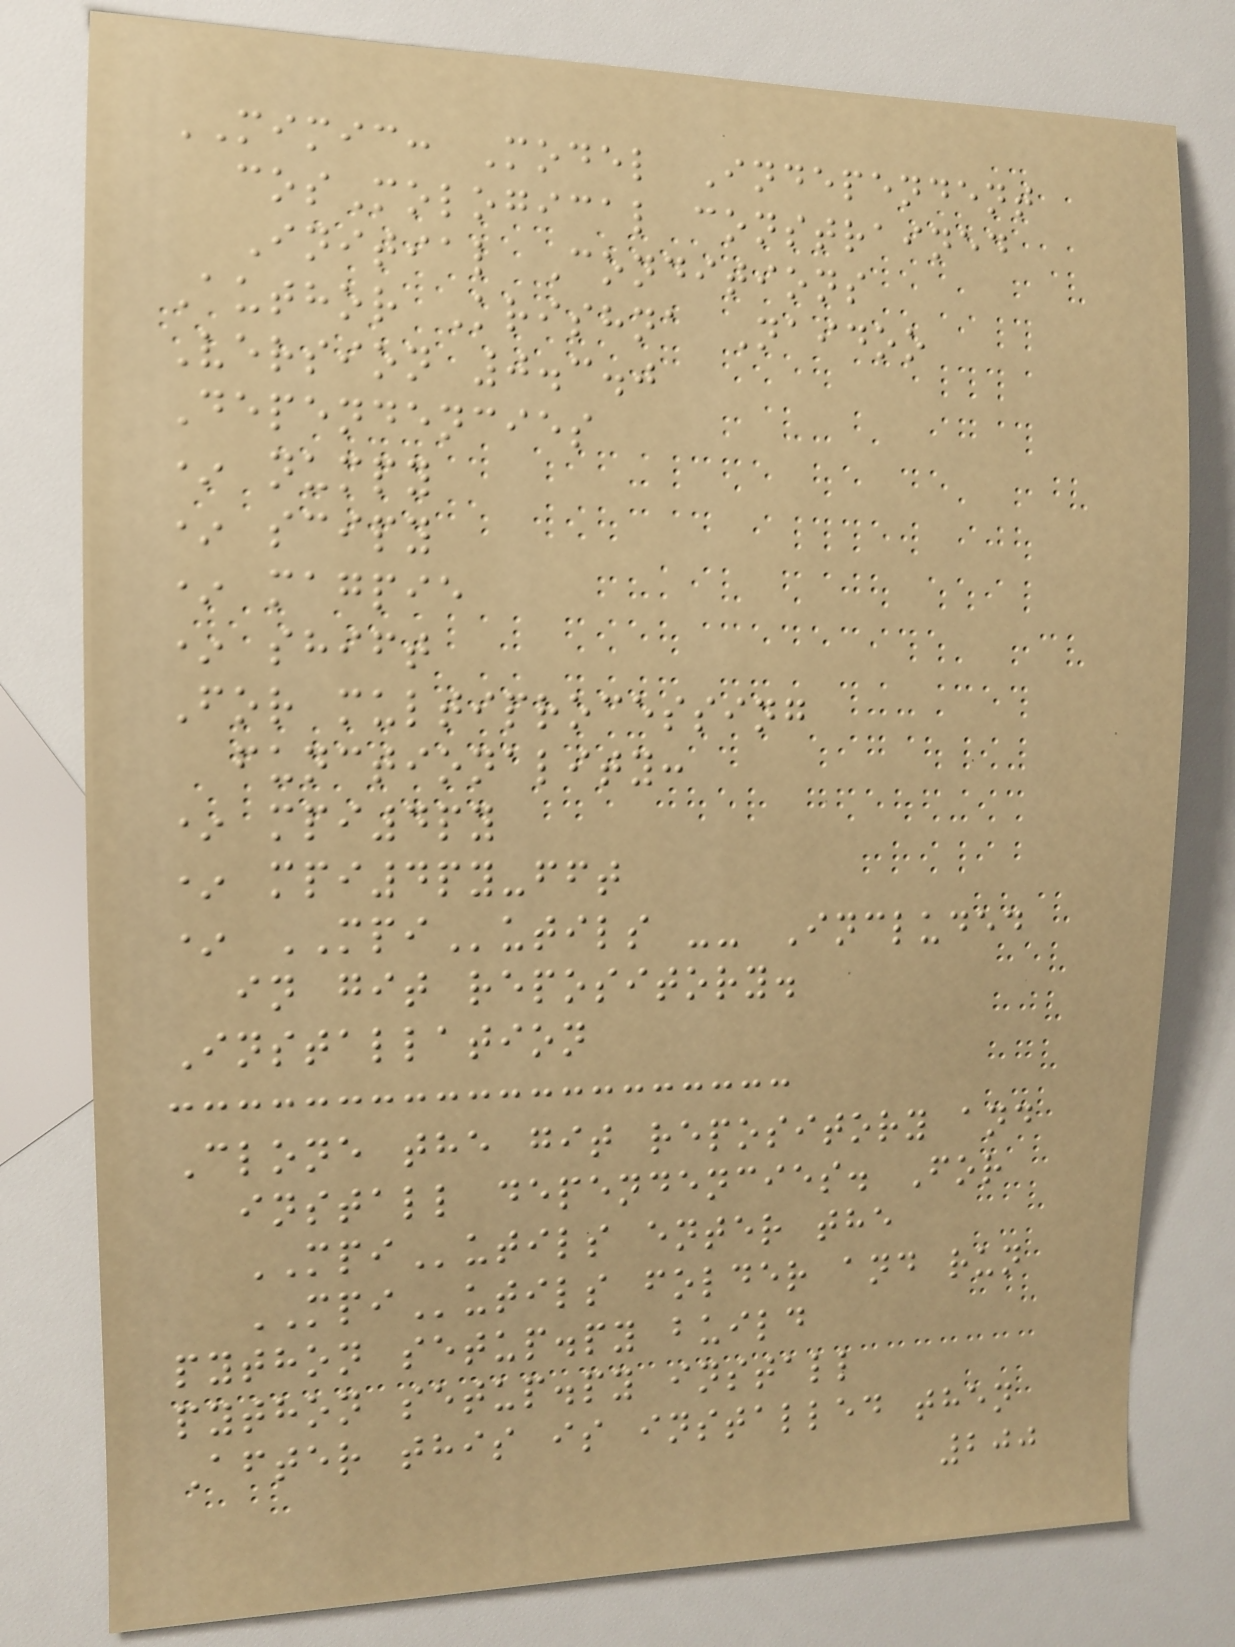MIMIC: Model Independent
cosMological constrained
Initial Conditions
Author Krishna Naidoo
Version 0.3.0
Dependencies
* numpy
* scipy
* magpie
* shift
For multiprocessing
functionality:
* mpi4py
* mpi4py-fft
* MPIutils -- Included
in git repository.
Installation
Clone the git repository and
install dependencies. For
MPIutils enter the
MPIutils folder and run
python setup.py build
python setup.py install
After this is installed then
200
